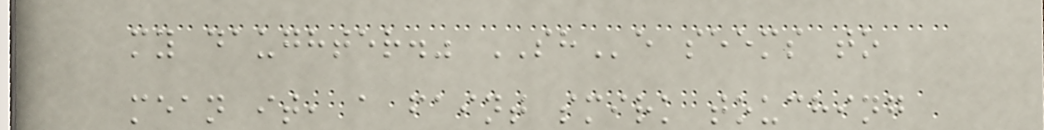my daughter." SHe seems to
mean it, a faint smirk touching
